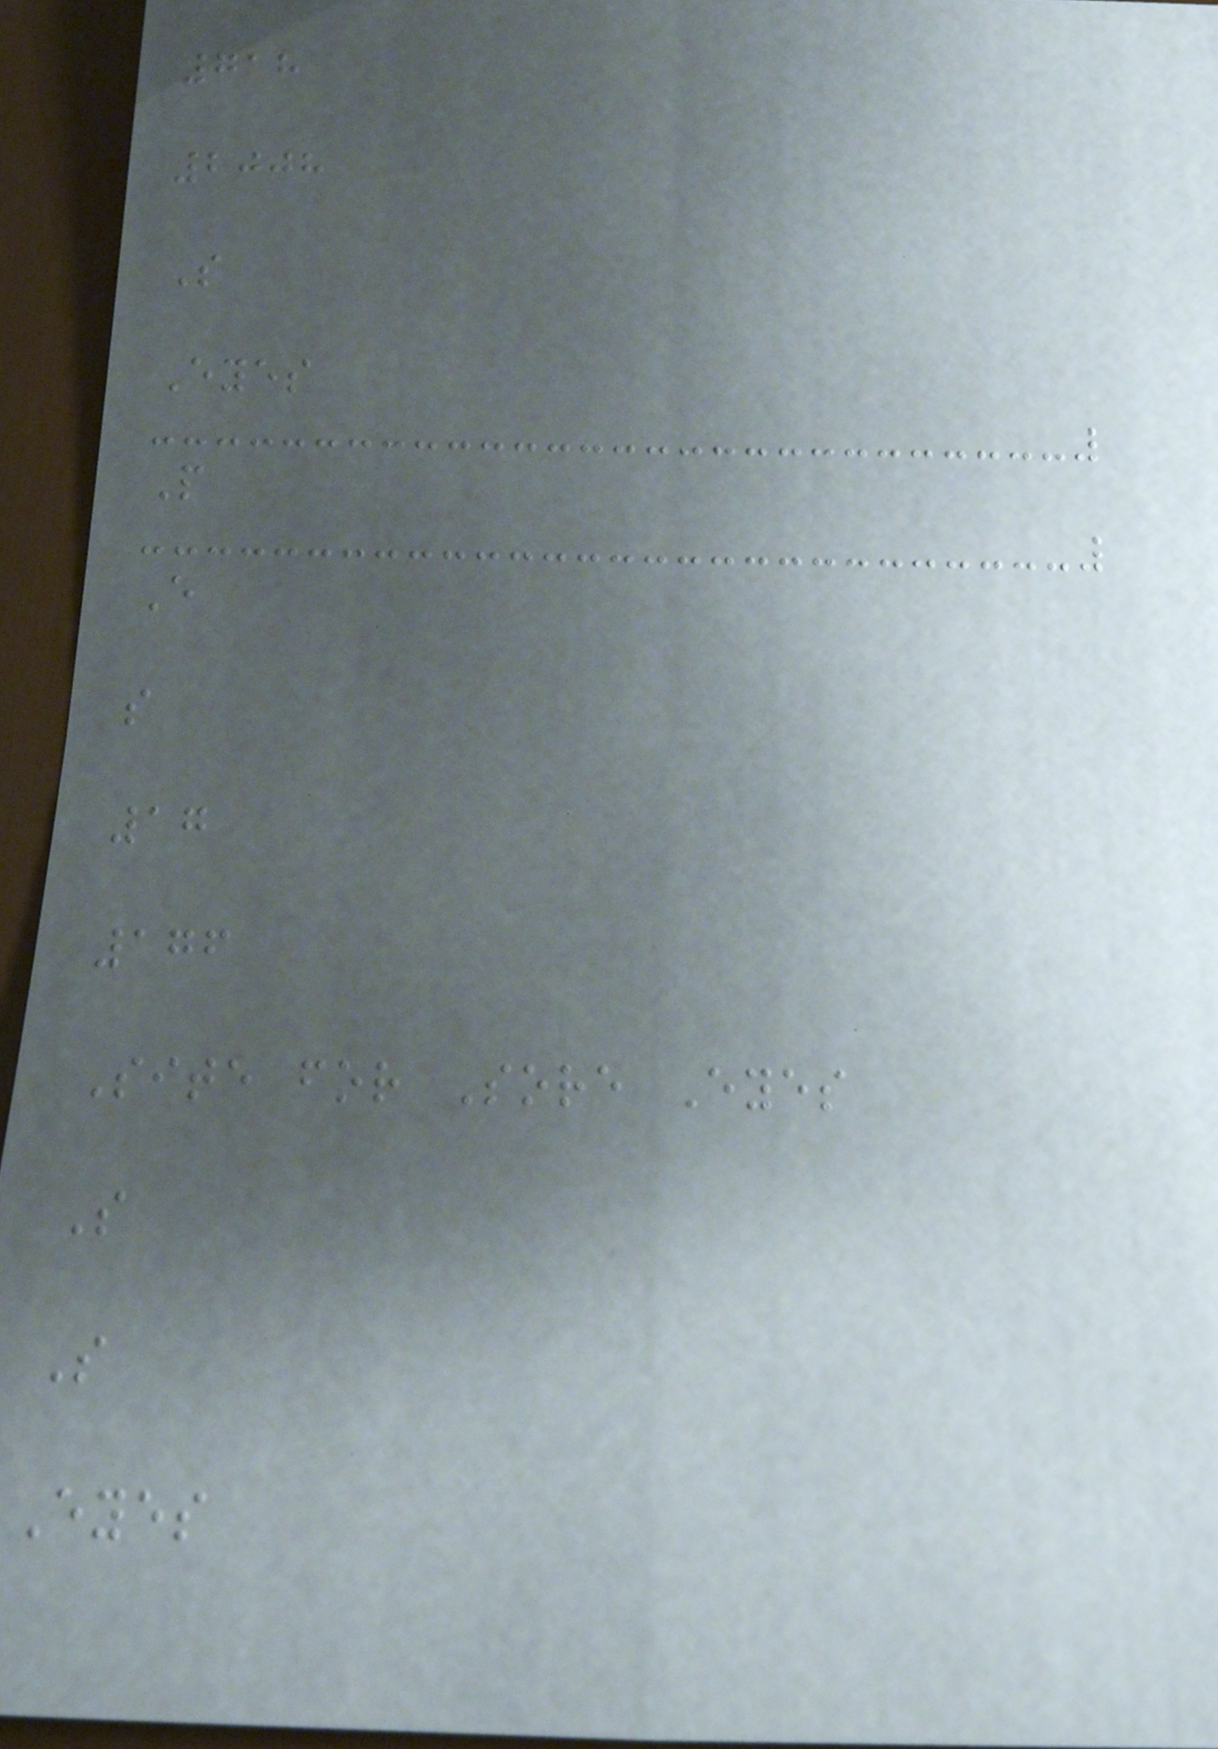718
2008
S
Eyes
P
E
s
17
176
Site for Sore Eyes
S
S
Eyes
